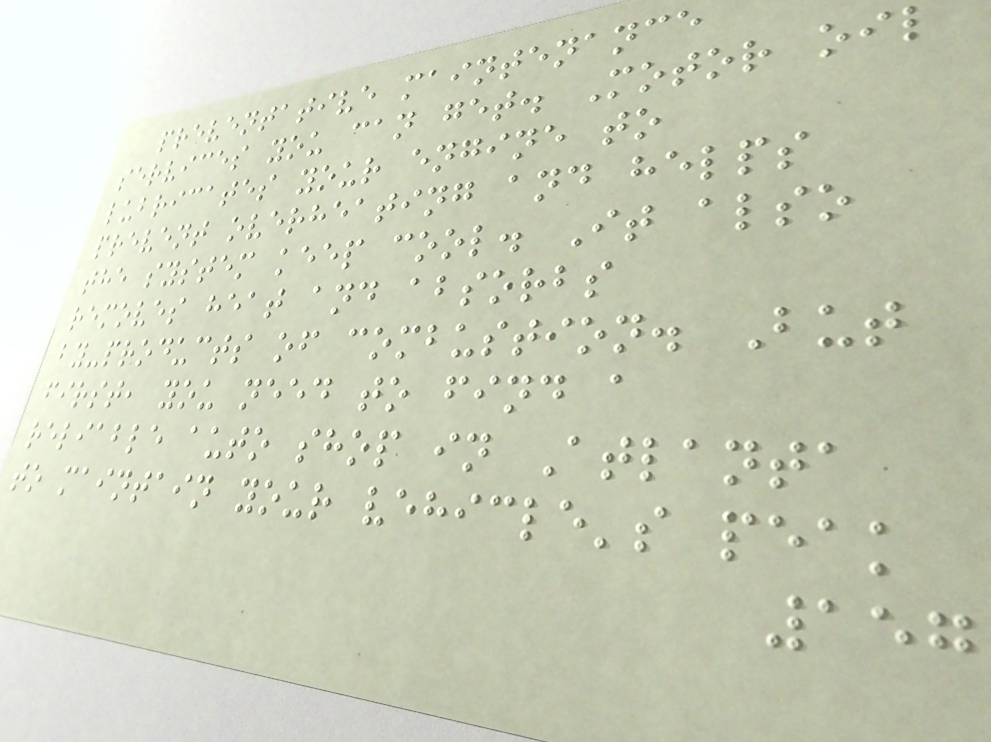preventative maintenance
services you can get. Motor oil
lubricates your engine to
prevent overheating and helps
the system keep cool. It also
removes heat and absorbs
by-products of combustion. But
first, you need to find a
reliable auto shop in Atlanta
to maintain your vehicle's peak
157
